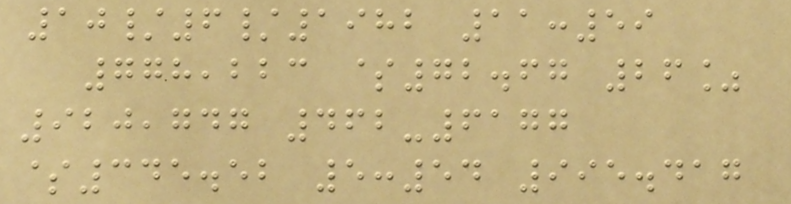10/6/1982 11:59
778,223 $72.67 26%
920,747 462-6177
$345.52 5:54 995.417
